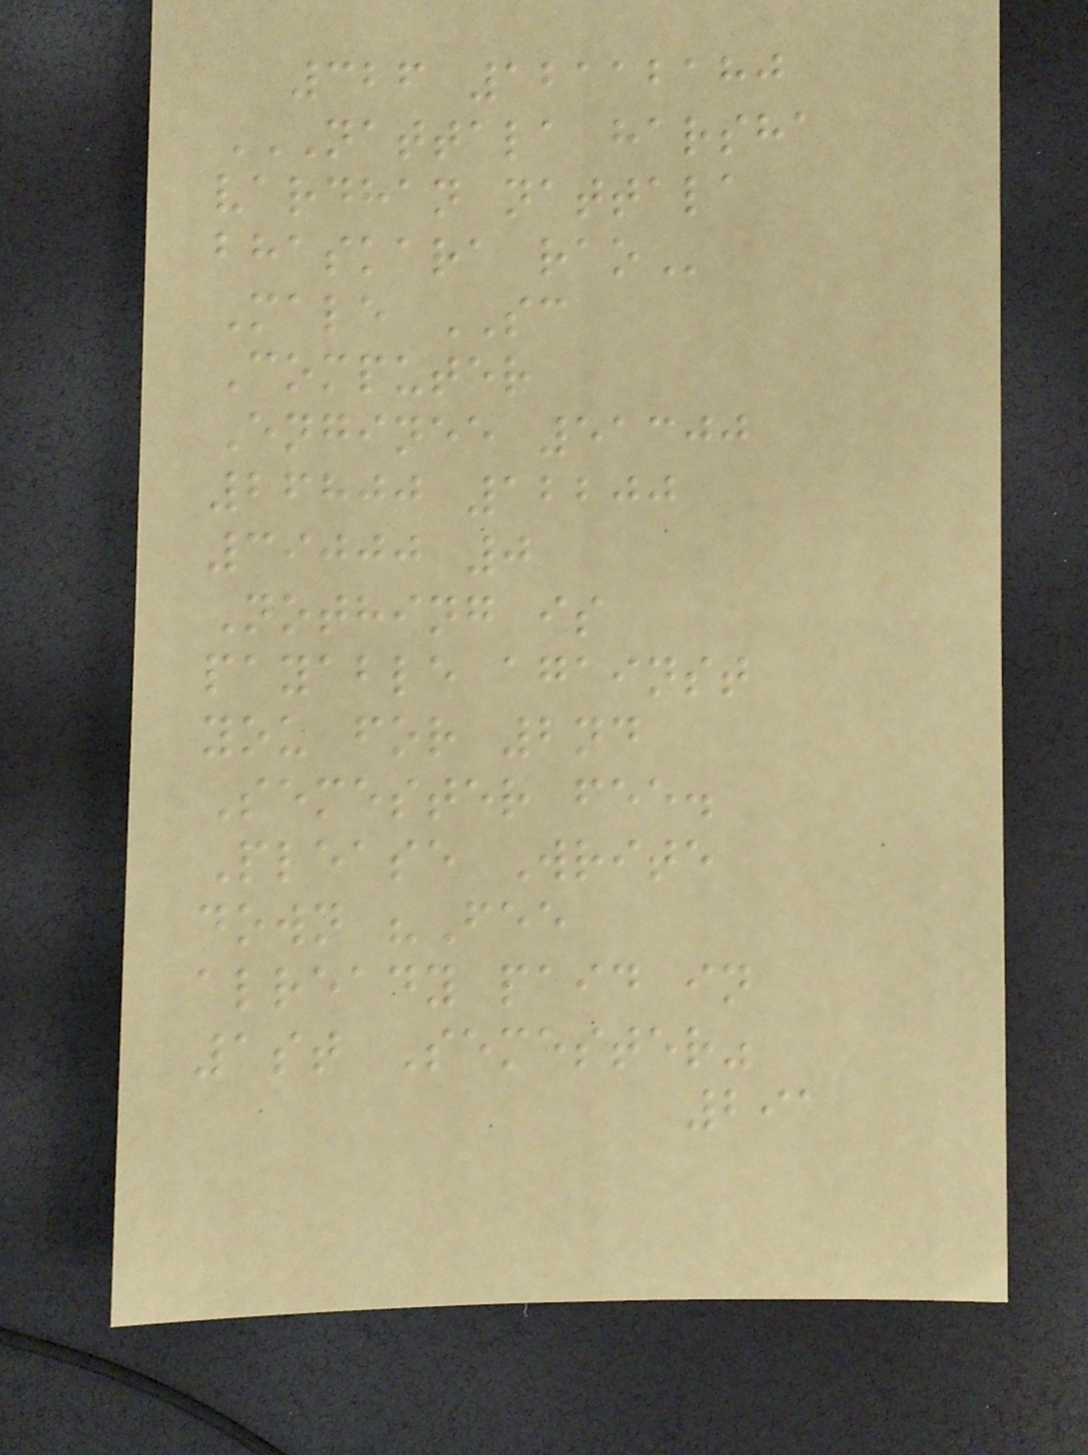326 12112180
NATTALA HARSHA
VARDHAN NATTALA
BHASKARA RAO
Male SC
Computer
Enginee 51300
26800 12200
39000 0
Nothing is
payable against
you for 2nd
Semester fee.
Please Write
down "Fee
already paid in
1st Semester"
291
